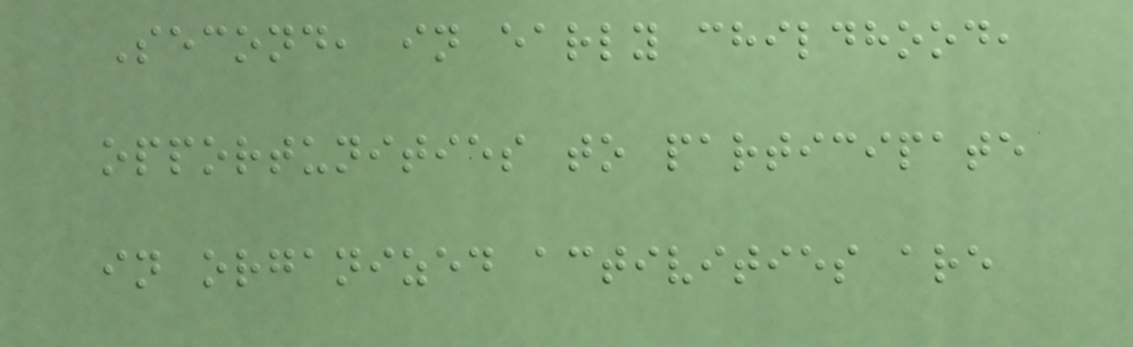Second, in early childhood,
opportunities to participate
in organized activities are
